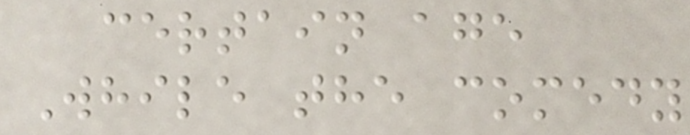certain age
While the comedy
